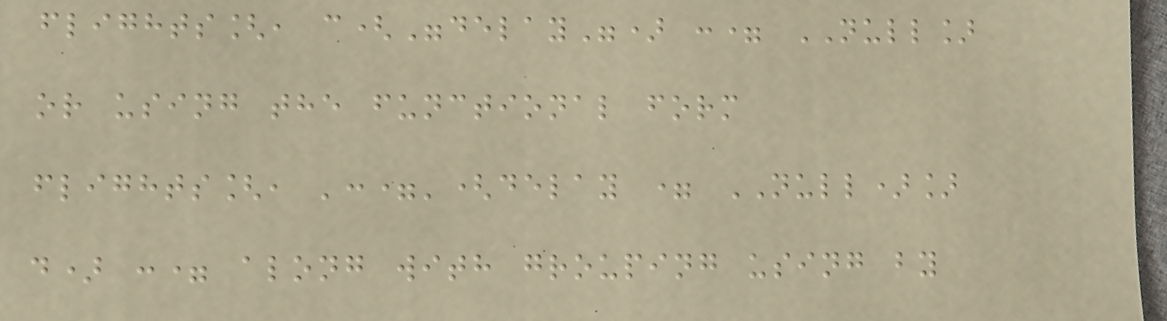flights[, c("delay") := NULL]
or using the functional form
flights[, ':='(delay = NULL)]
d) := along with grouping using by
